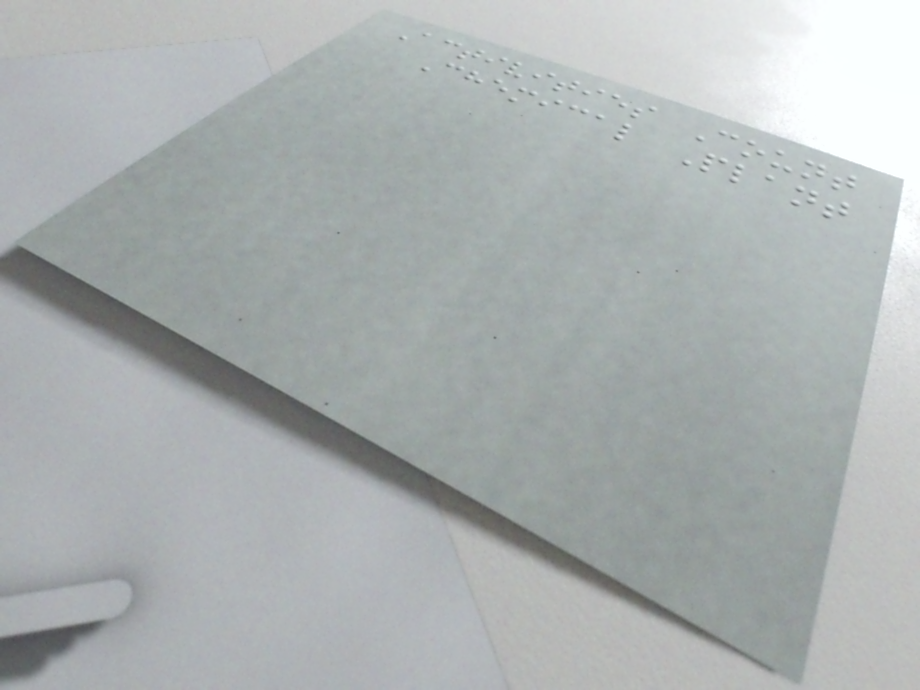Activities Count
Chemical Plant
